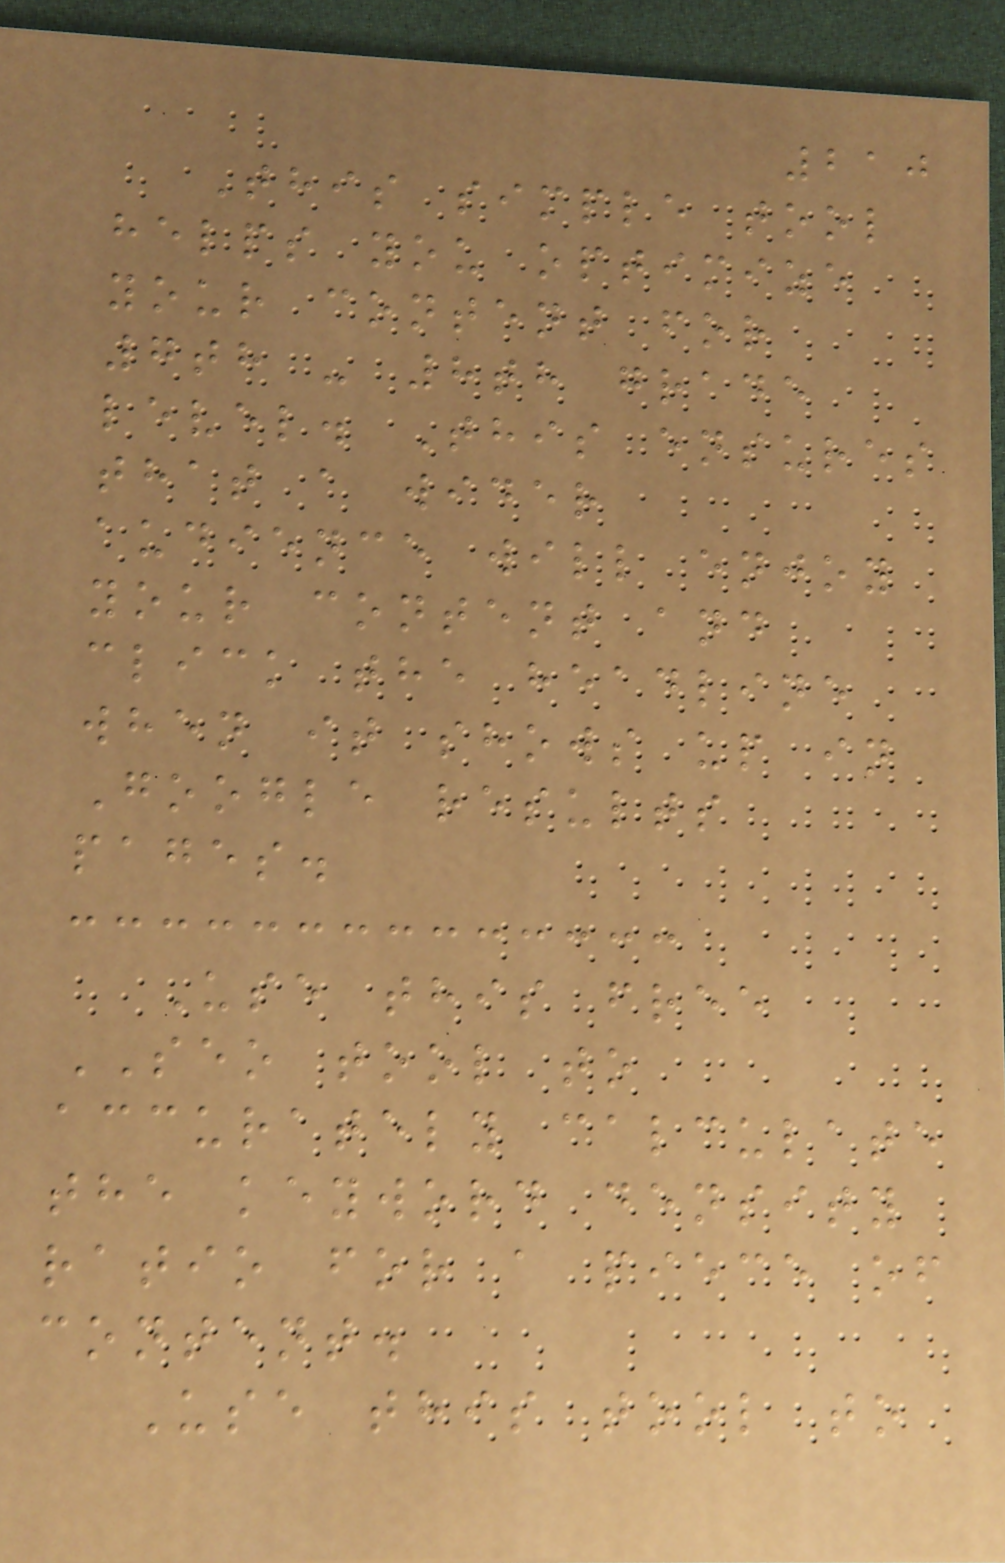210
This simple tool
helps you optimize
your content for
7th - 8th grade
level. This ensures
that a wider
audience will enjoy
your content and
click the headline
when it shows up in
Google results
pages.
Use this free
SEO tool to
accurately calculate
the keyword density
ratio for a piece of
content.
Use this tool to
